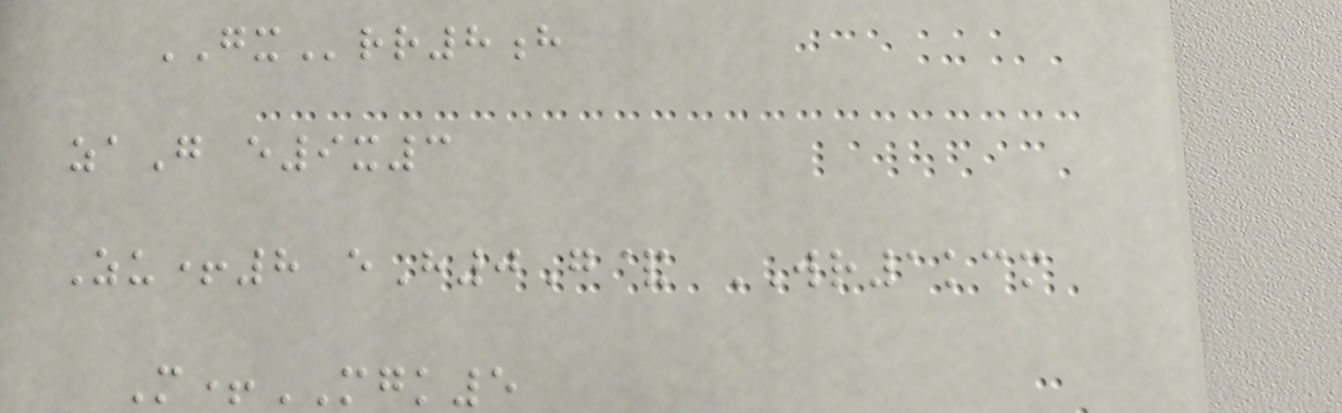GXrr8h
zaG e9x3
Zu+8 eH0G& WR1kcm
M+MGK5
